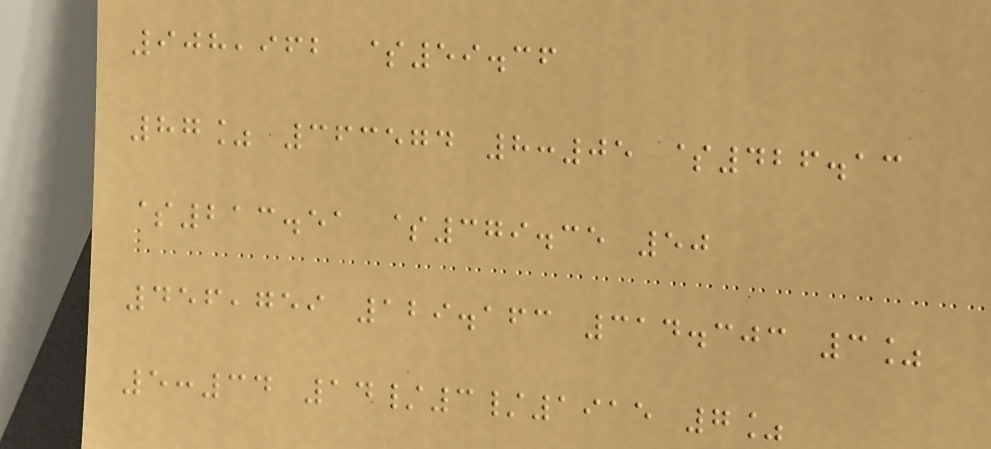908,962 $59.36
87% 363574 8:05 $426.13
$213.51 $379.35 50
456,759 129.163 314.303 3%
5:34 14/3/1915 7%
